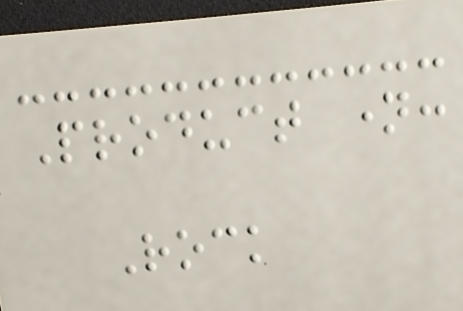Product name:
Rock
